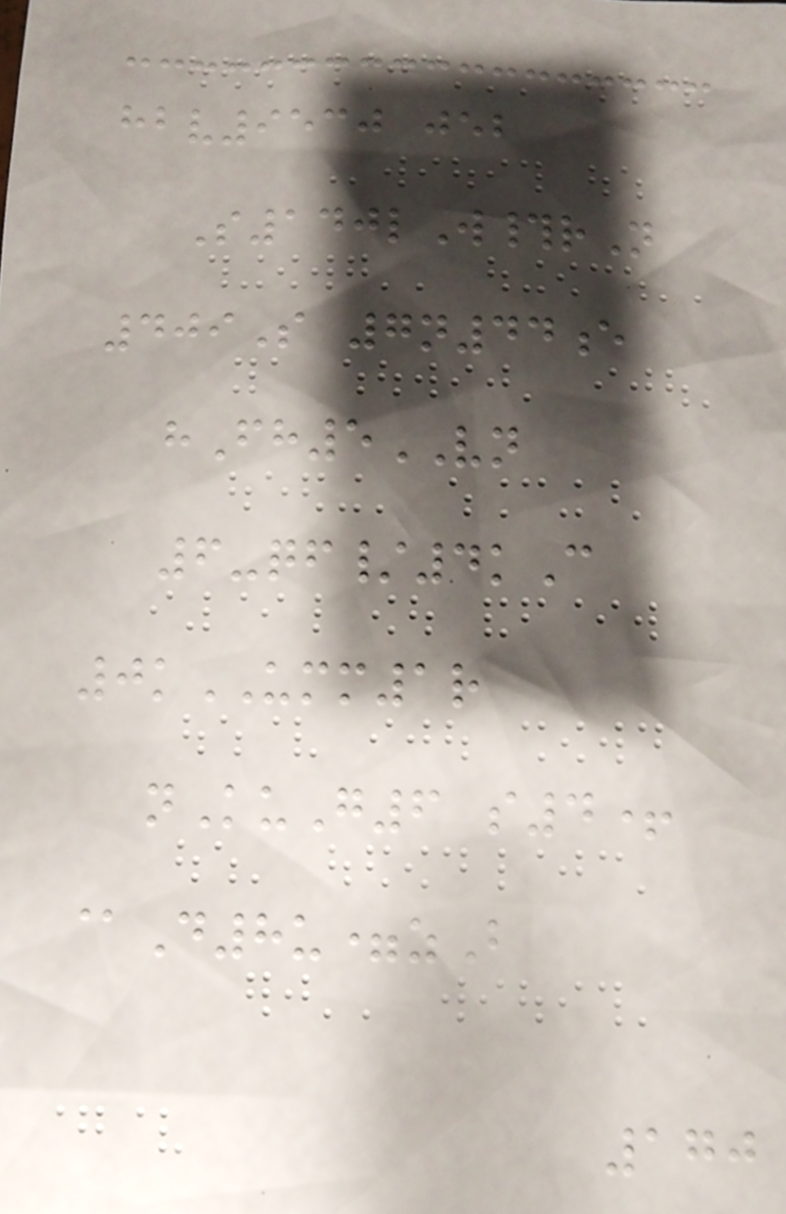hbv9530 jeb
S140lW#rN
409S 7n44e
hFh5VN
6-qf/4kC
0kUMM1r
nKuG6 s4+
@D8u=zB
170
